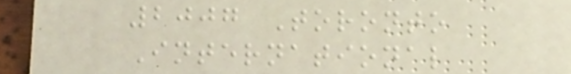2007 Toronto
International
